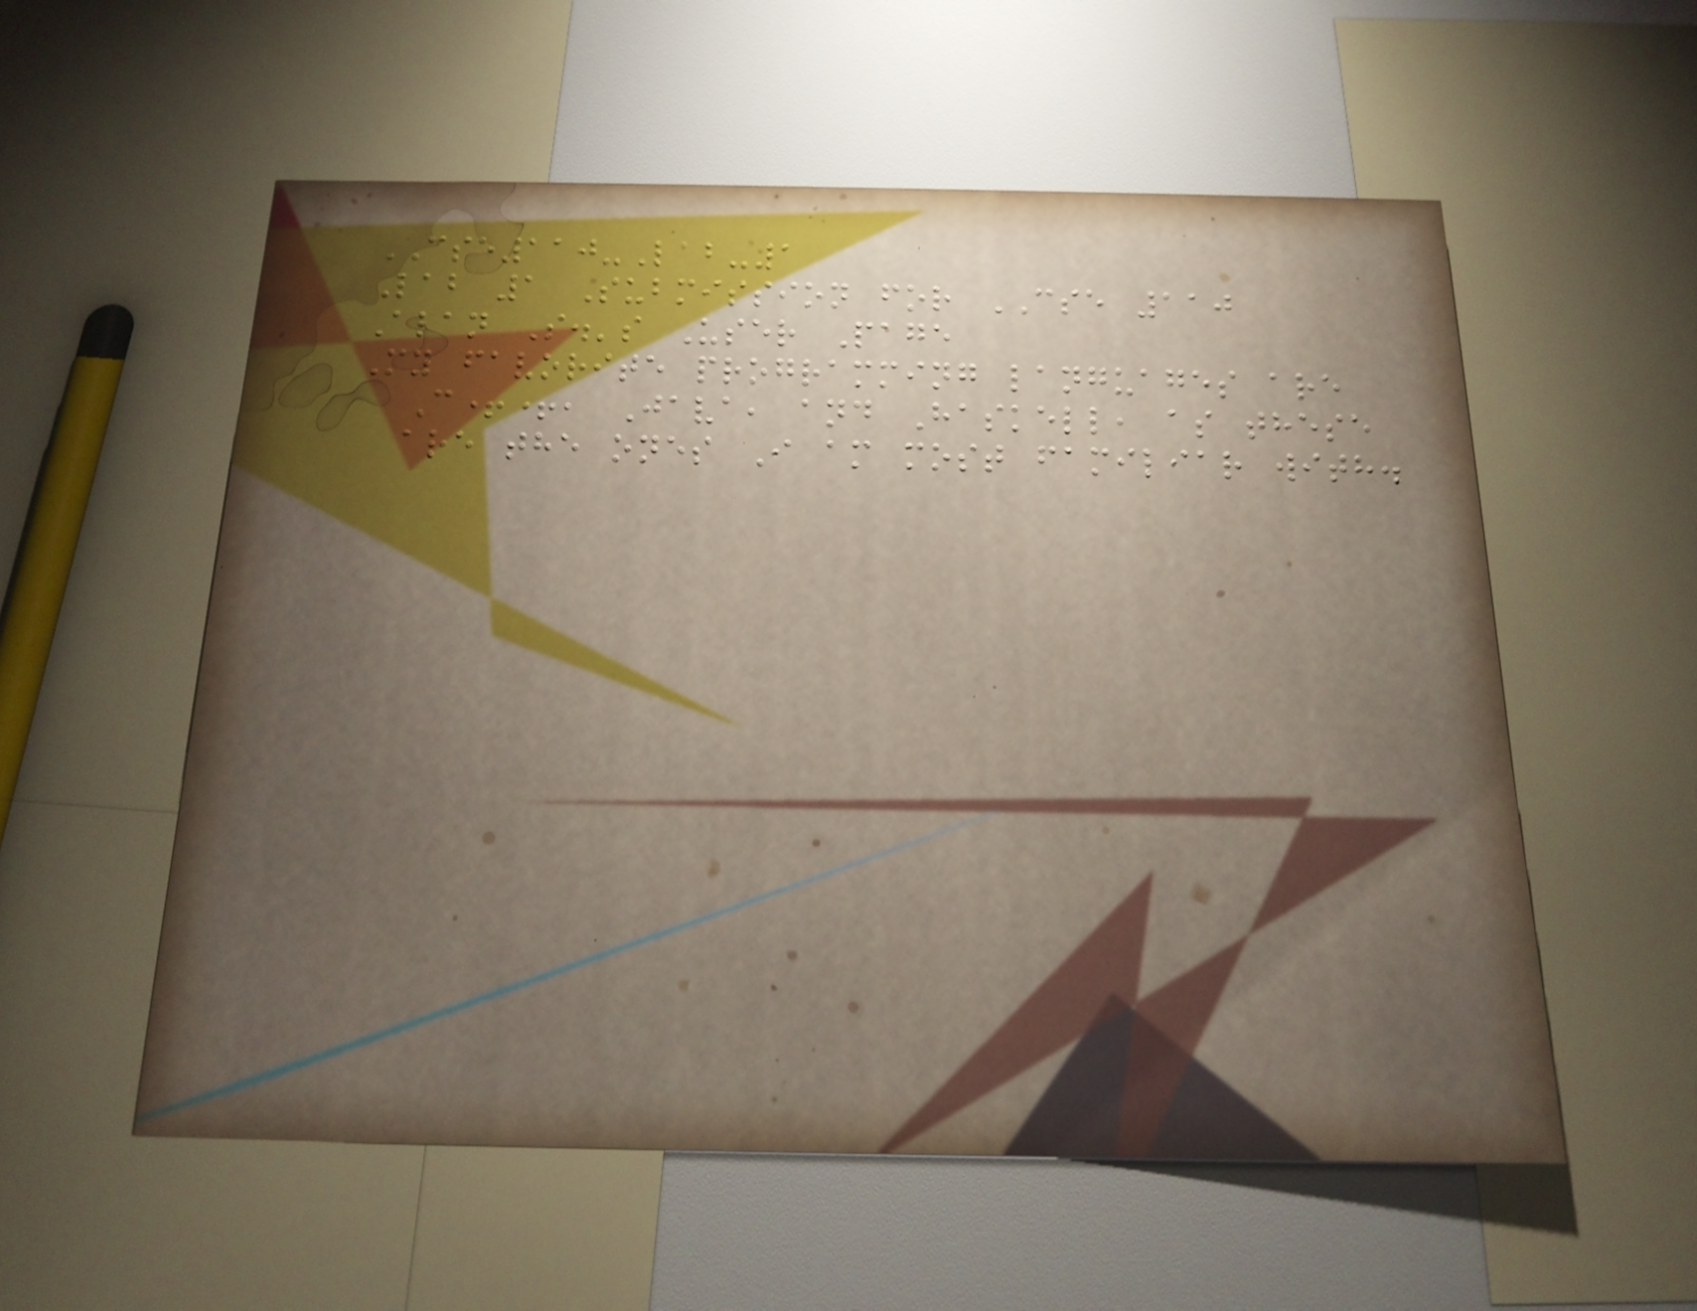CSE110-Lab-1
Lab 1 Submission for CSE 110
Alan S.'s User Page
My favorite programming languages are
C++, Java, and Haskell, as these
are the ones I am most familiar with.
